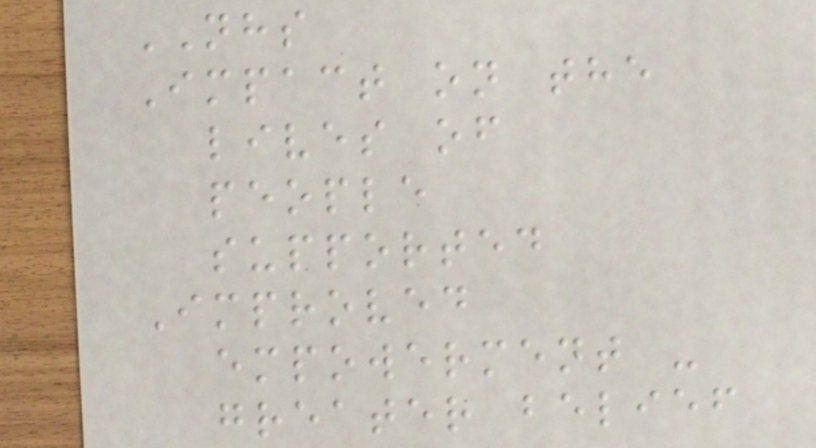NHS
Impact on the
lives of
people
supported
Improved
empowerment -
greater belief
